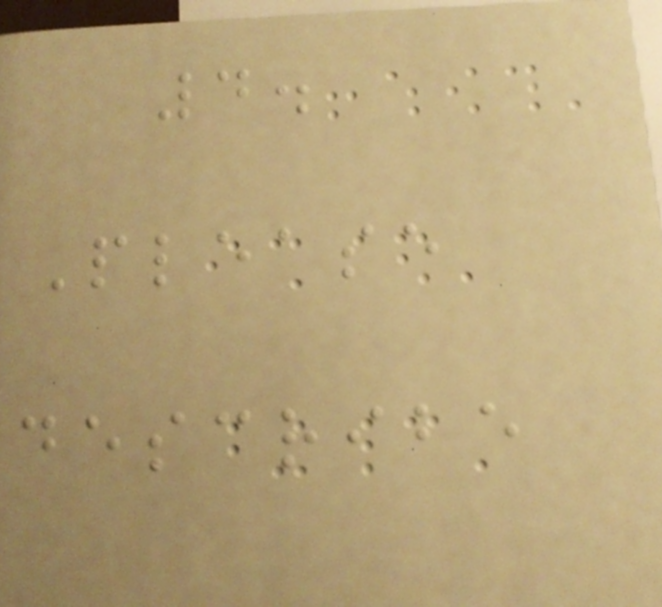4.
Please
describe
